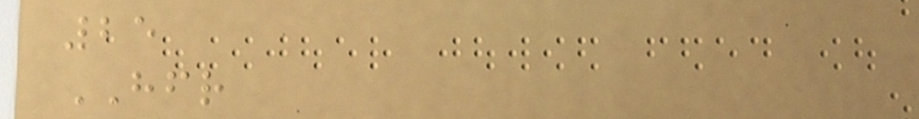25
HFR
